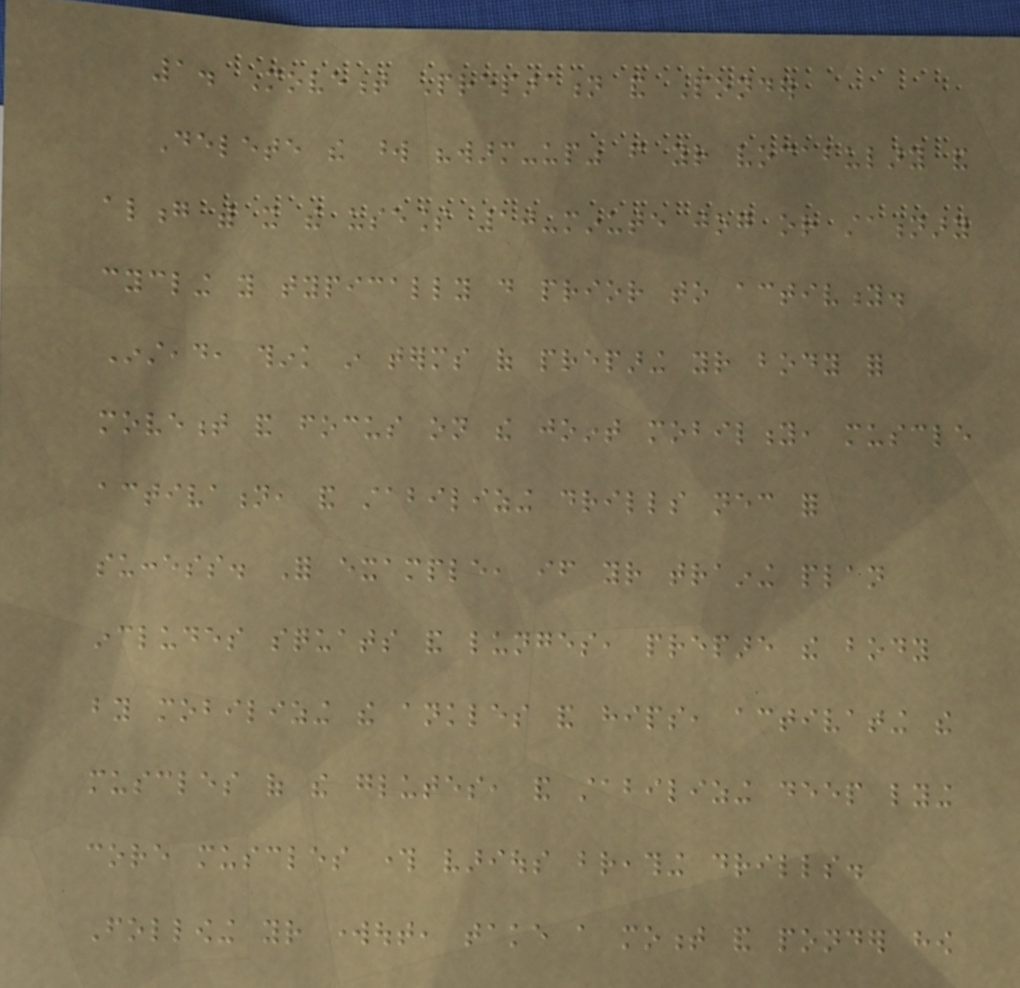1. Movement Preparation and Ponder
Delete the word "warm-up" from your vocabulary and
along with it the useless 10-minute jog or stationary
cycling you typically do prior to activity.
Instead, think in terms of preparing your body for
movement and focus on the joint mobility, muscle
activation, and stabilizing drills necessary for
success. For example, if your training plan
includes squats and lunges, prepare the body
by mobilizing the ankles and hips, activating the
muscles of the glutes, and stabilizing deep lying
core muscles through various breathing drills.
Following your workout, take a moment and ponder how
